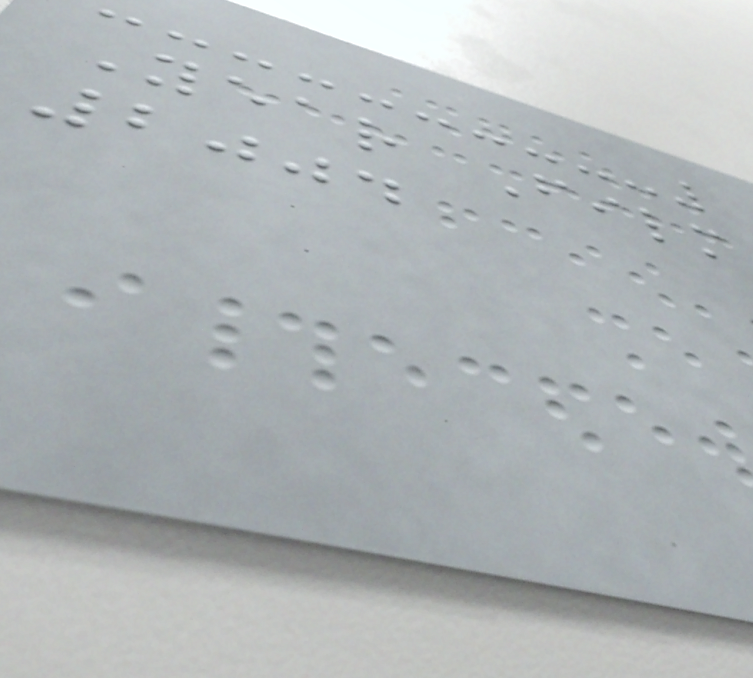Year Film
2004
